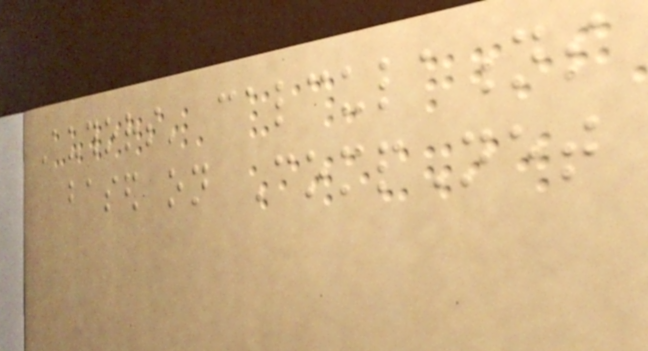Authors' calculations
based on CompNet
